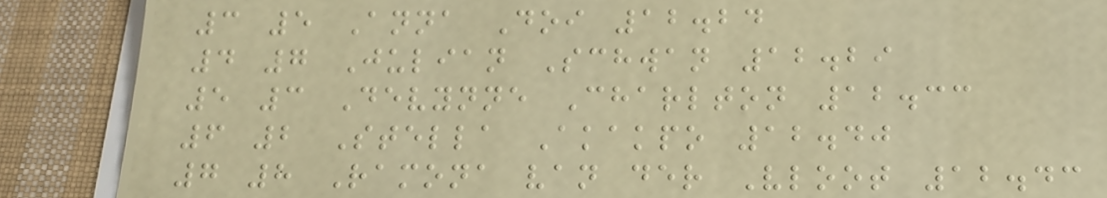3 5 Anna Doi 12.24
4 7 Julian Schwan 12.29
5 3 Devynne Charlton 12.33
6 2 Stella Akakpo 12.40
7 8 Ramona van der Vloot 12.43
